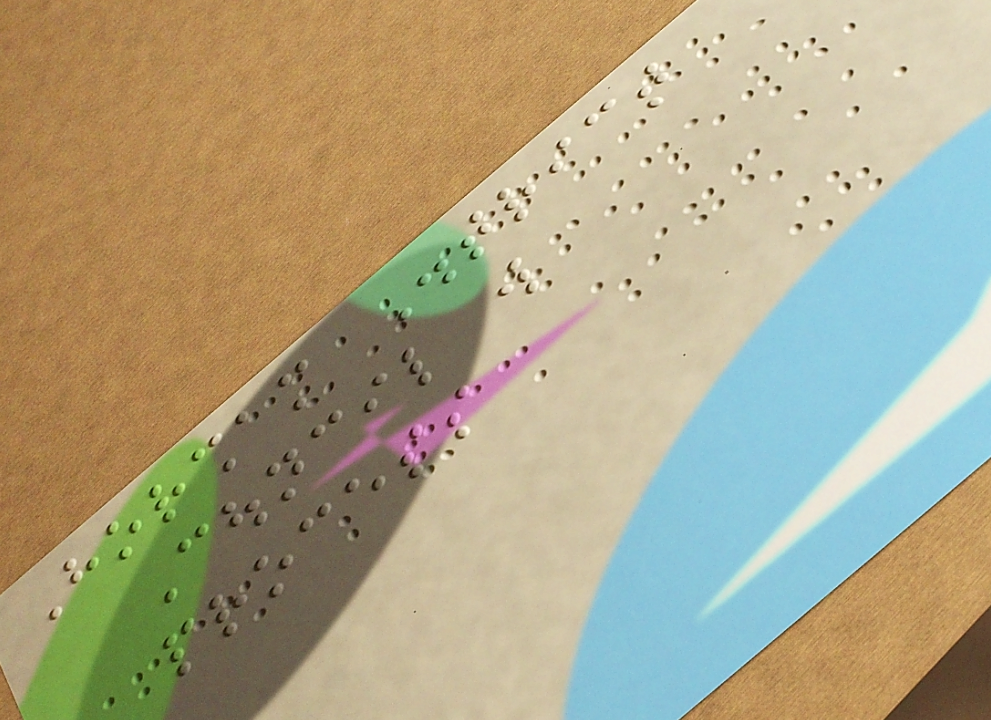Horsham District
Council will
process
